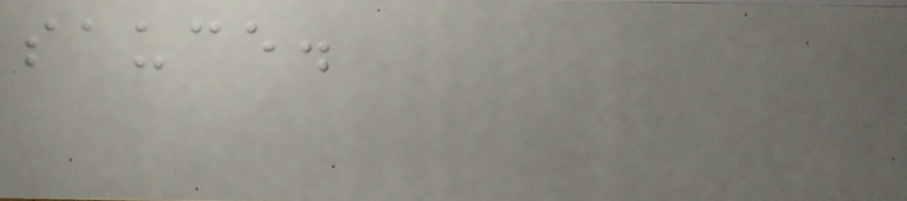sauce.
